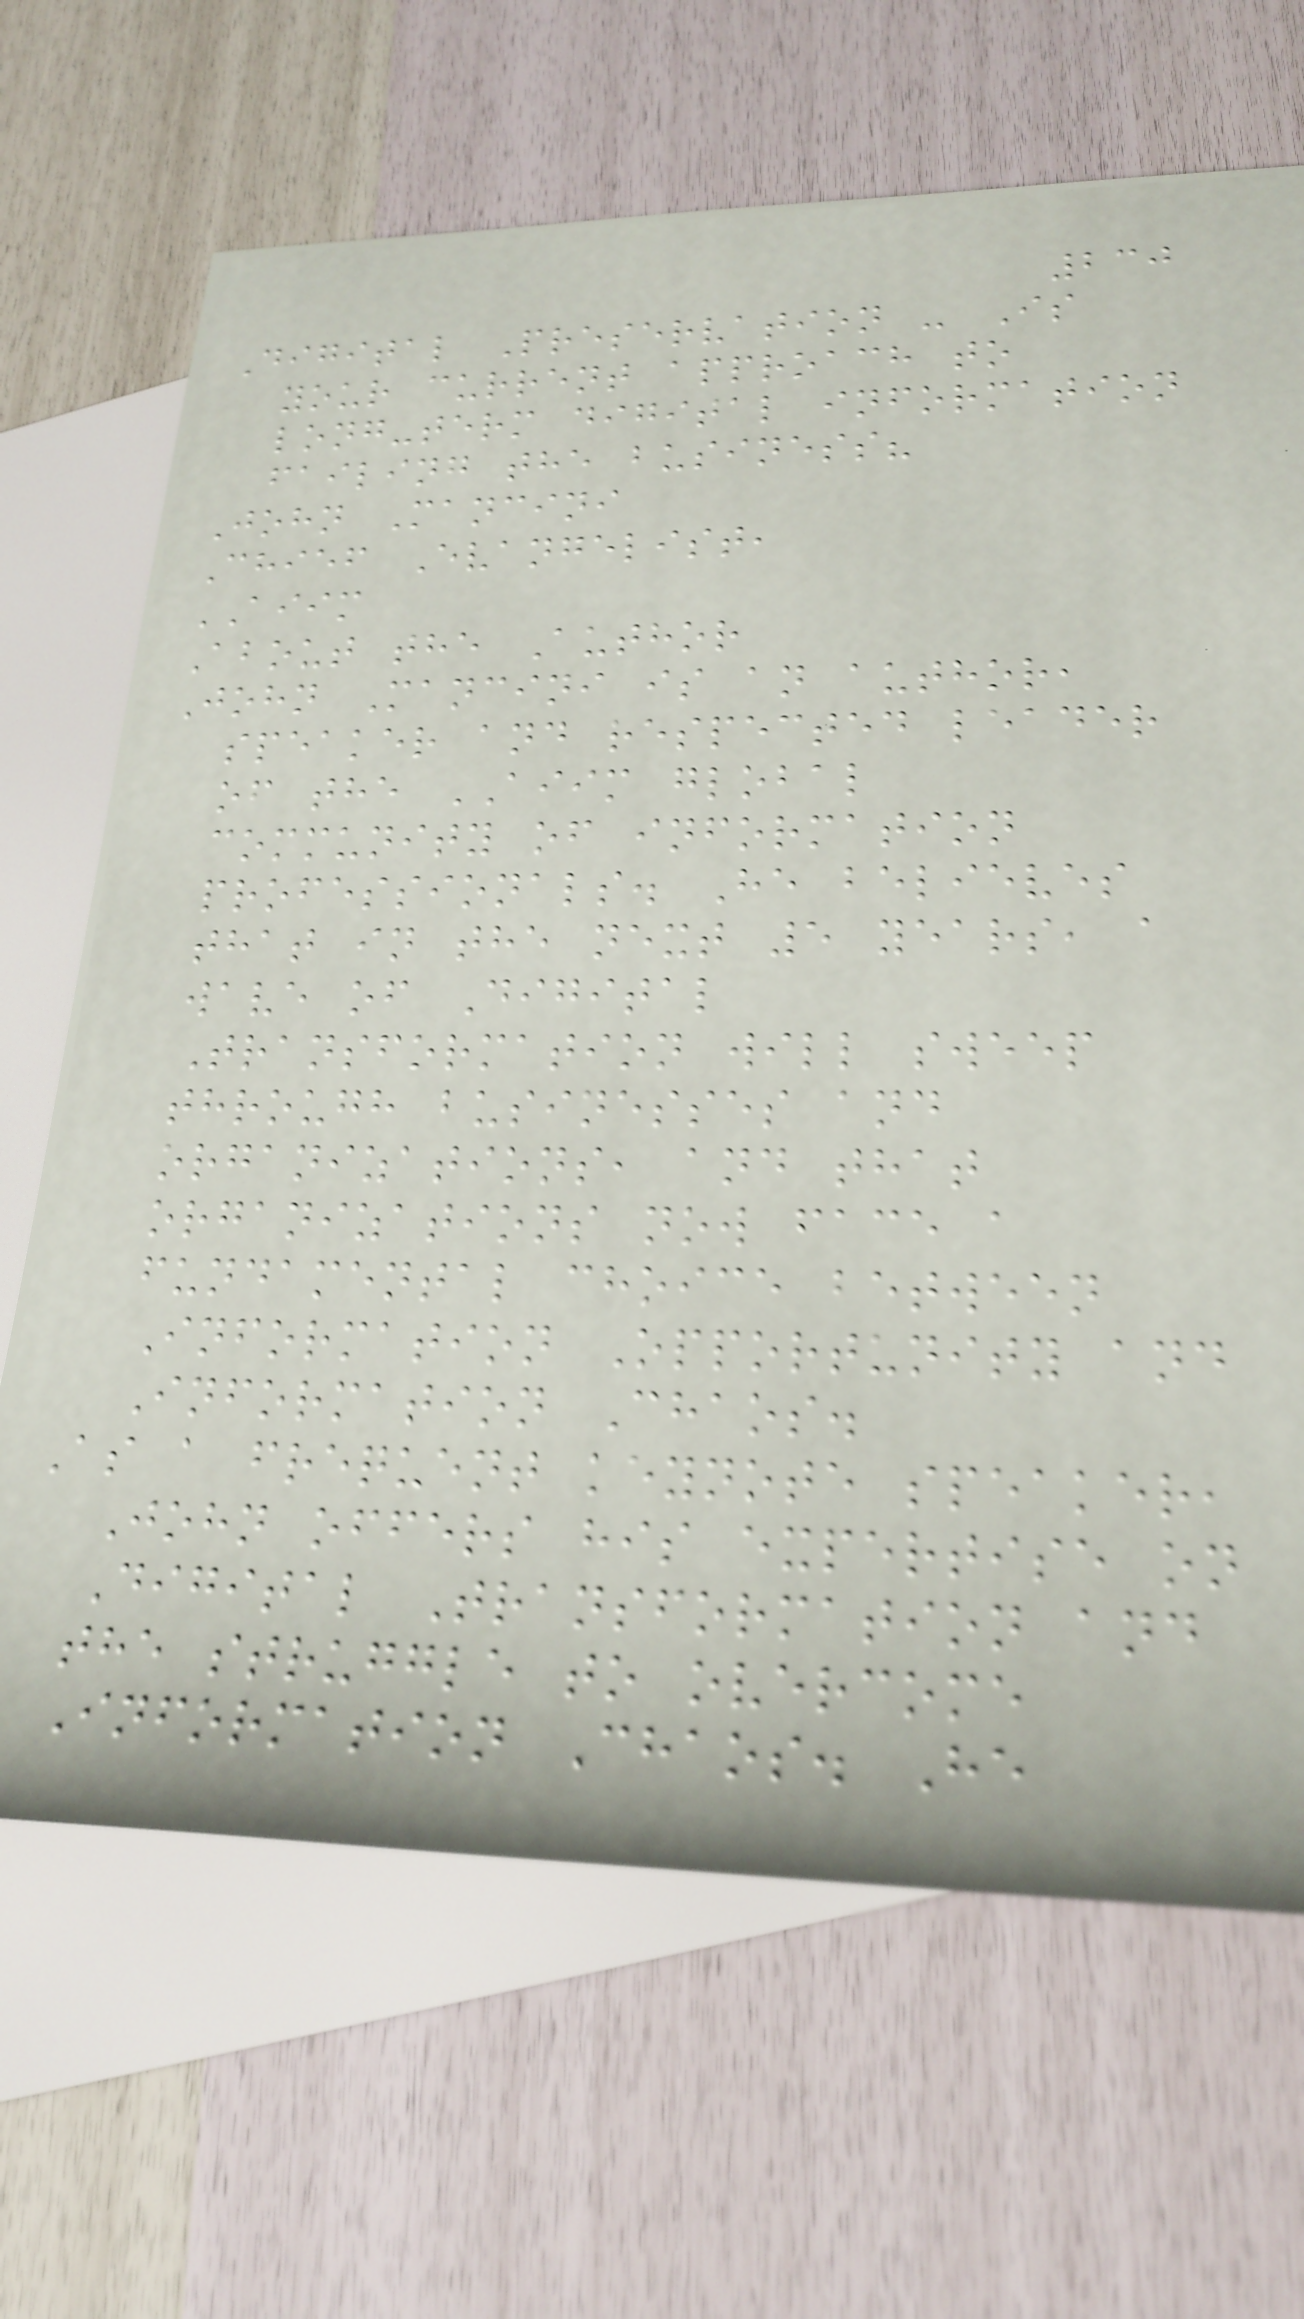230
Digital Preservation - Is
your current approach to
long-term digital information
failing the business?
John Mancini
Chief Evangelist,
AIIM
About the Author
John Mancini is an author,
speaker and respected leader
of the AIIM global
community of information
professionals. He believes
that in the next 5 years, a
wave of Digital
Transformation will sweep
through businesses and
organizations, and that
organizations now face a
fundamental choice between
Information Opportunity and
Information Chaos.
As a frequent keynote speaker,
John offers his expertise on
Digital Transformation and
the struggle to overcome
Information Chaos. He
